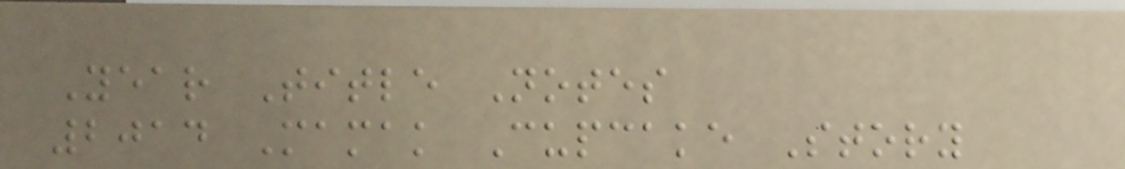Year Title Notes
2014 Mamak Cupcake Story
